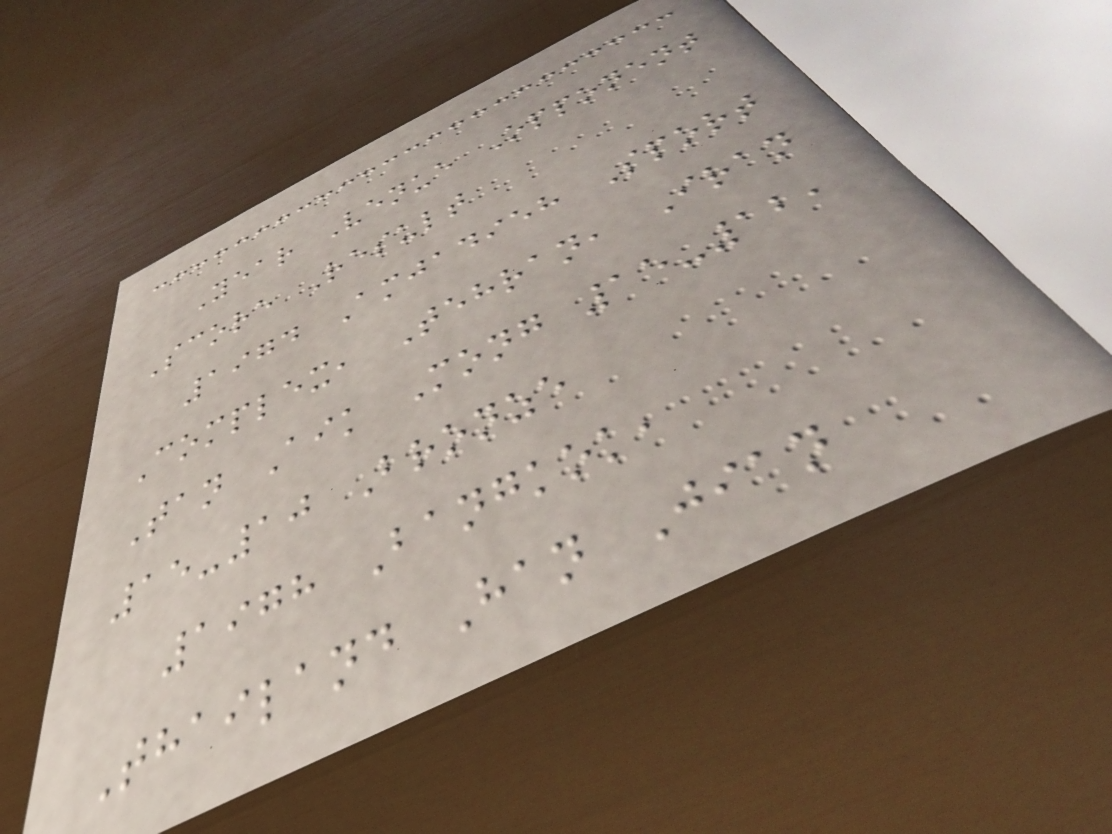Year Venue Opponent
Score Result
1974 Amjadieh Sport
Complex, Tehran, Iran
Tan Aik Mong 15-12,
15-10 Bronze
1978 Bangkok,
Thailand Han Jian
